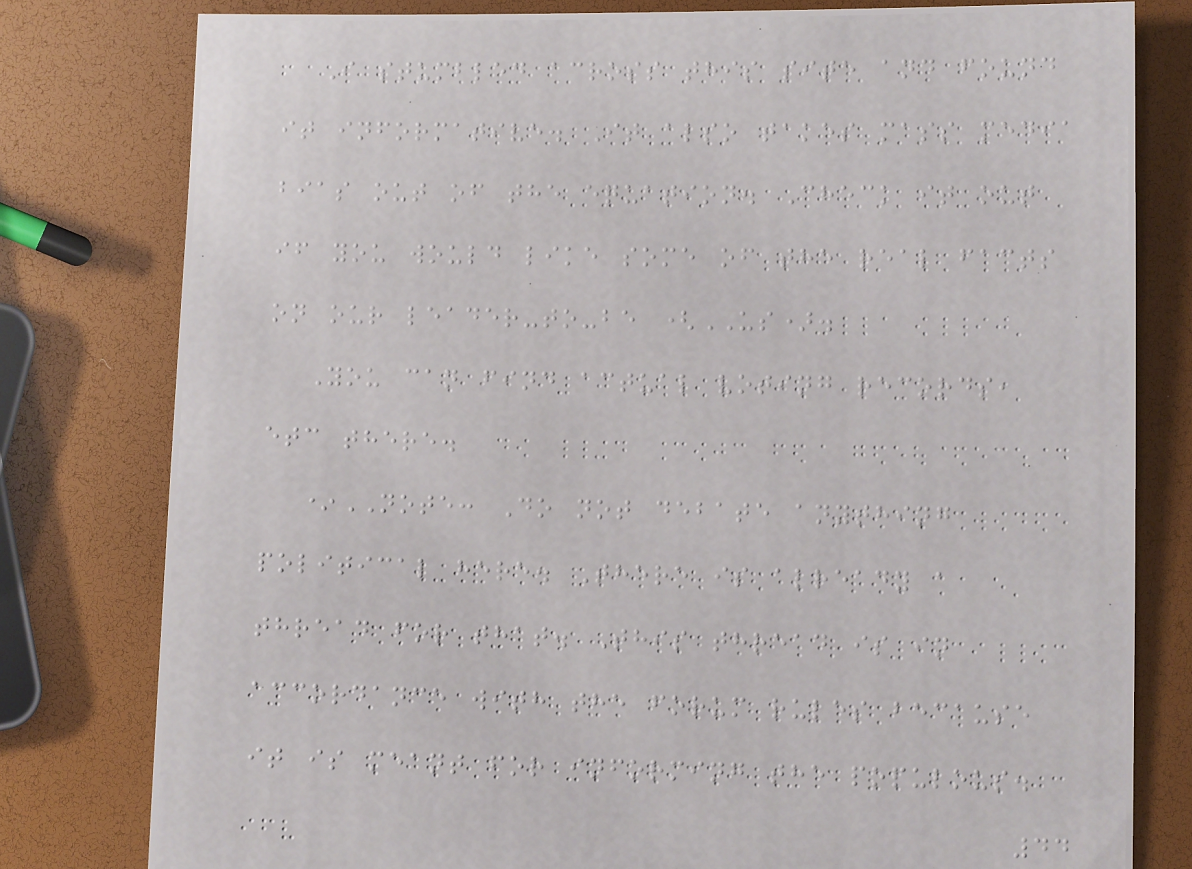I stumbled across this site and found
it informative. It also takes mass media
bias out of the equation. Check it out
if you would like some of the real facts
on our leader-to-be (US).
You can find actual voting records,
etc there.
*NOTE: Do not debate anything
political here. There is already a
thread for that. This thread is in
accordance with the forum rules because
it is meant for informing the populous.
44
